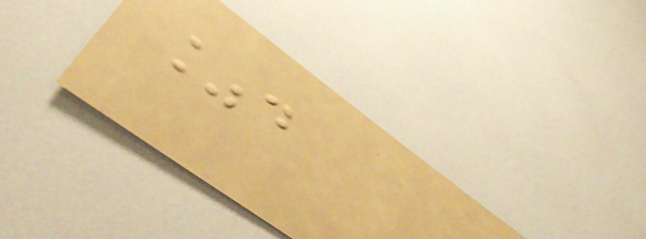%d
